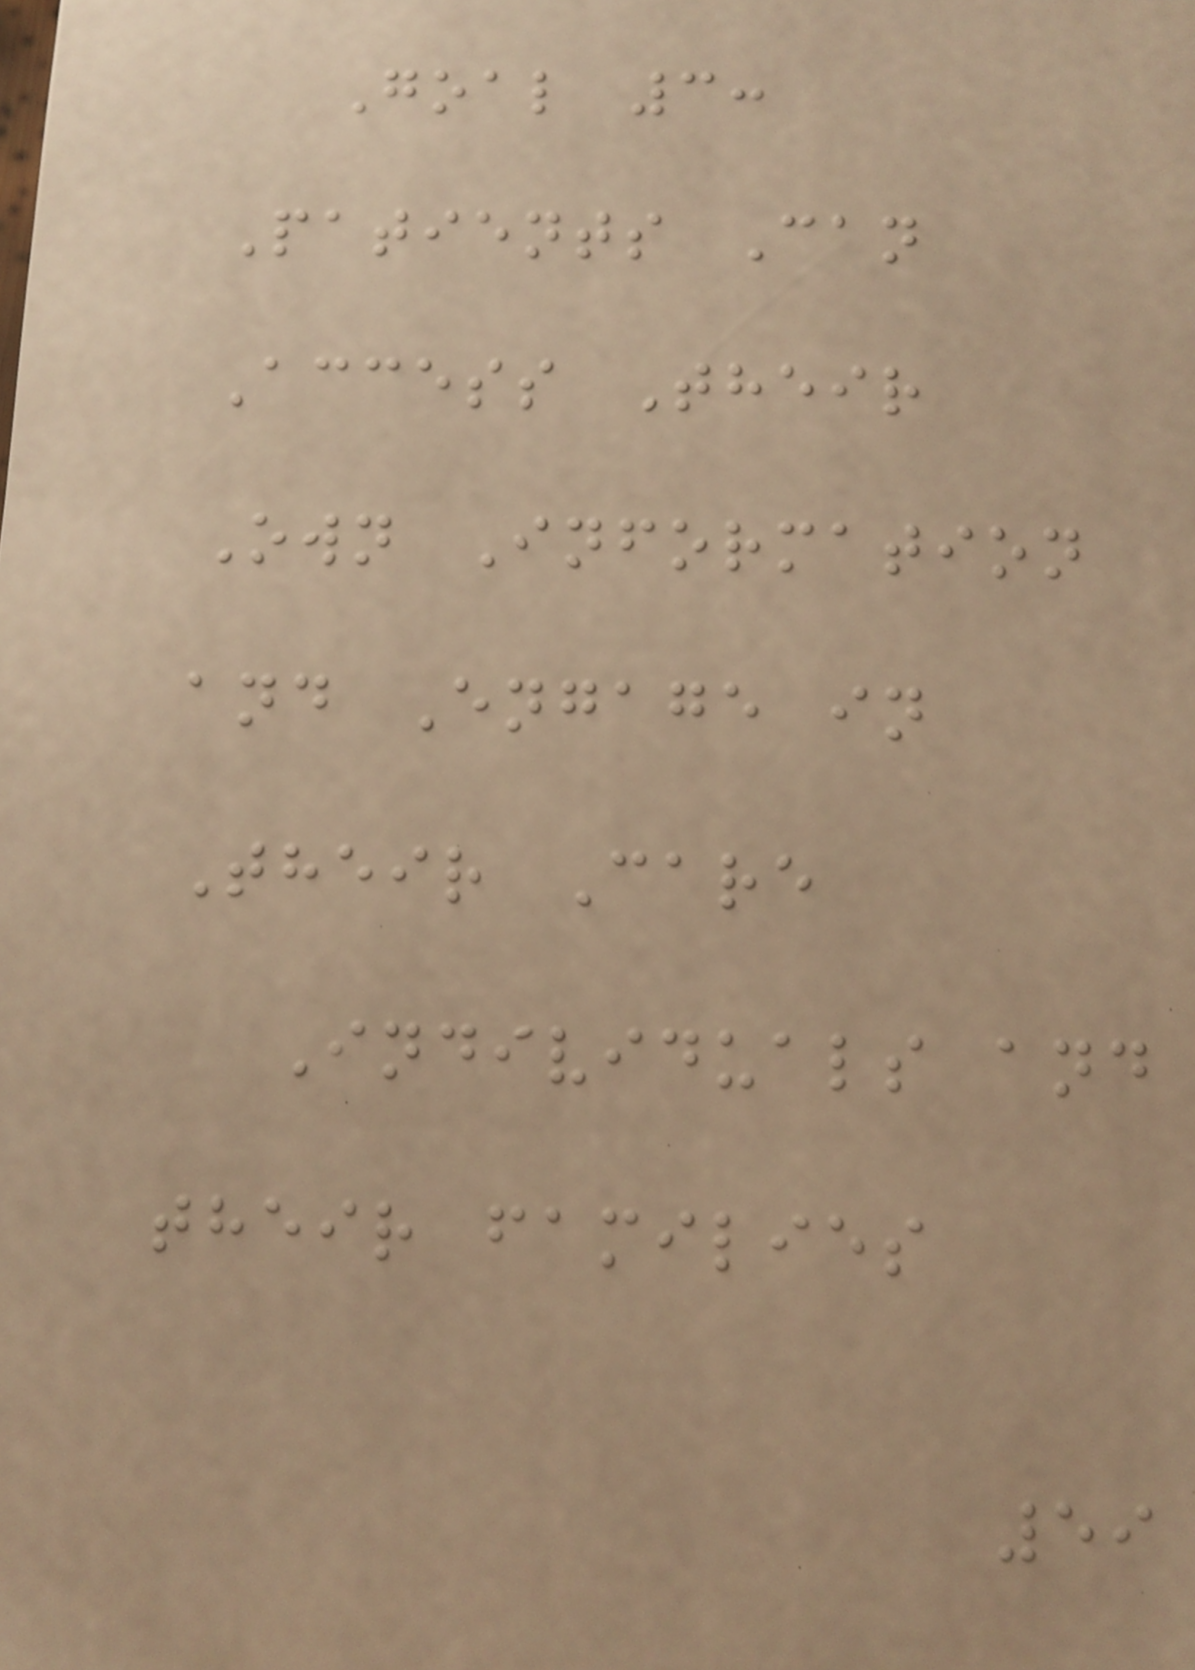Goal 3:
Patients Can
Access Their
Own Information
and Engage in
Their Care
Individuals and
their families
59
